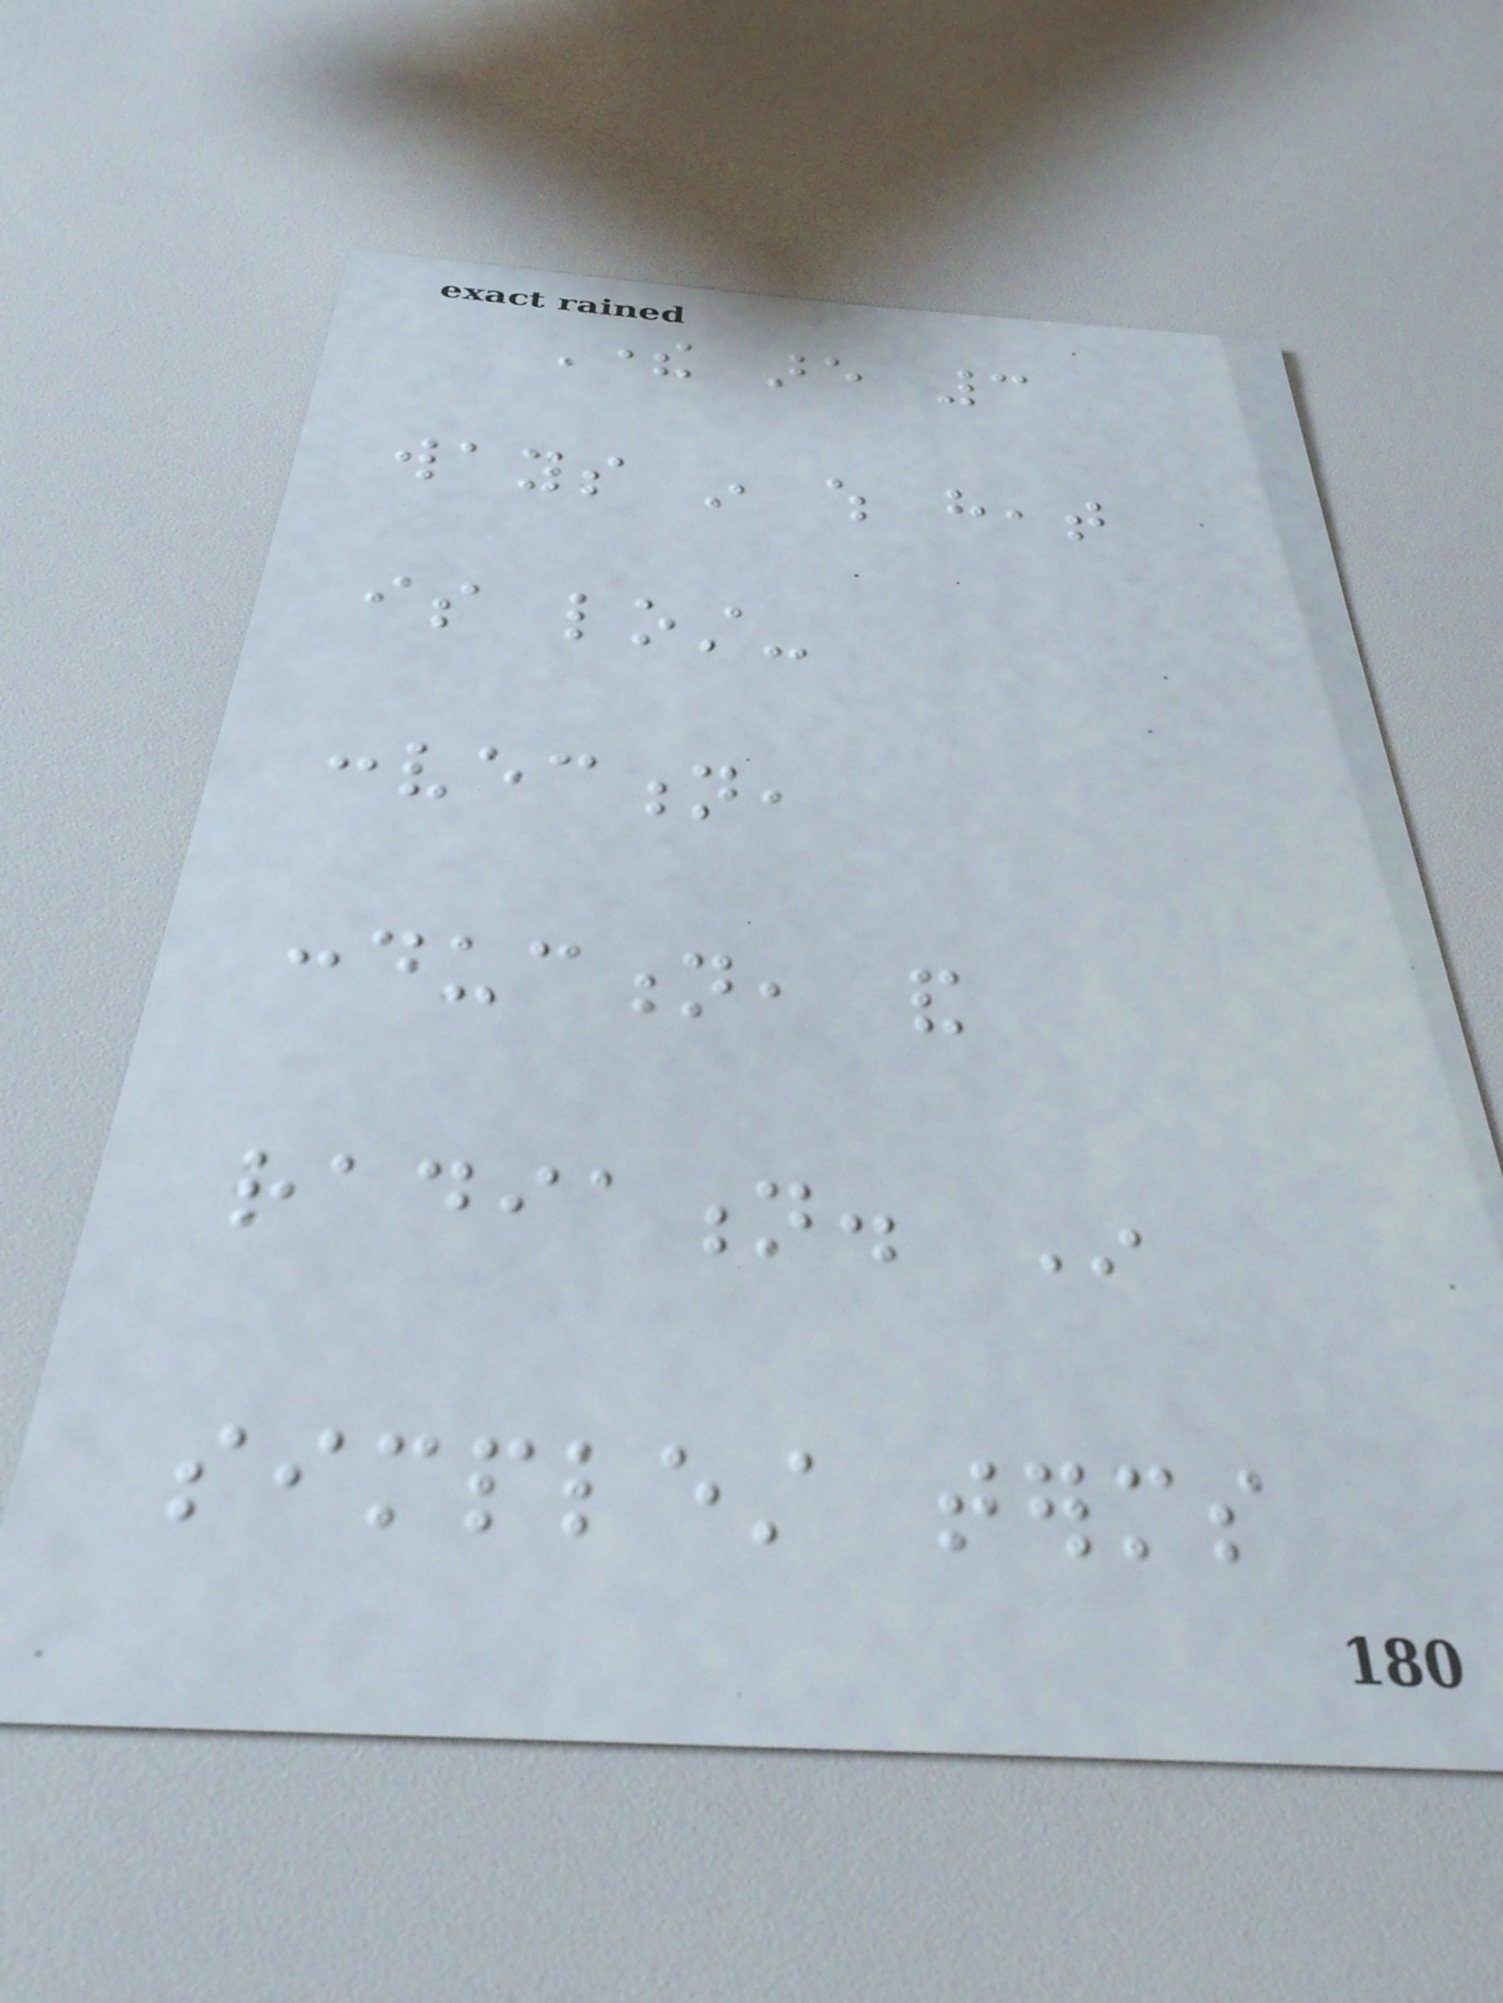There are 3
ways in which heat
is lost-
convection,
conduction, and
radiation. In
simplest terms
